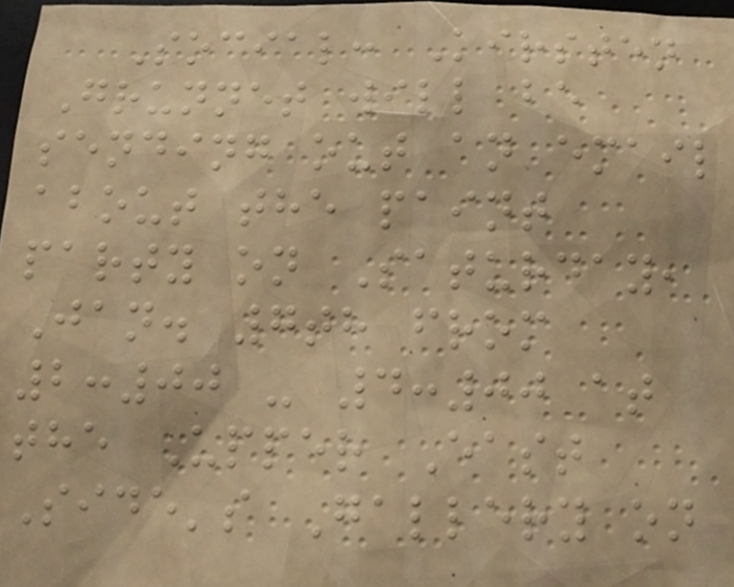Social: Kirsten
Grunnet will be
sending out an email
about the paint
party on Saturday,
Jan. 7th from
2:00 - 4:00 at
the Upper East
Side's Gallery on
